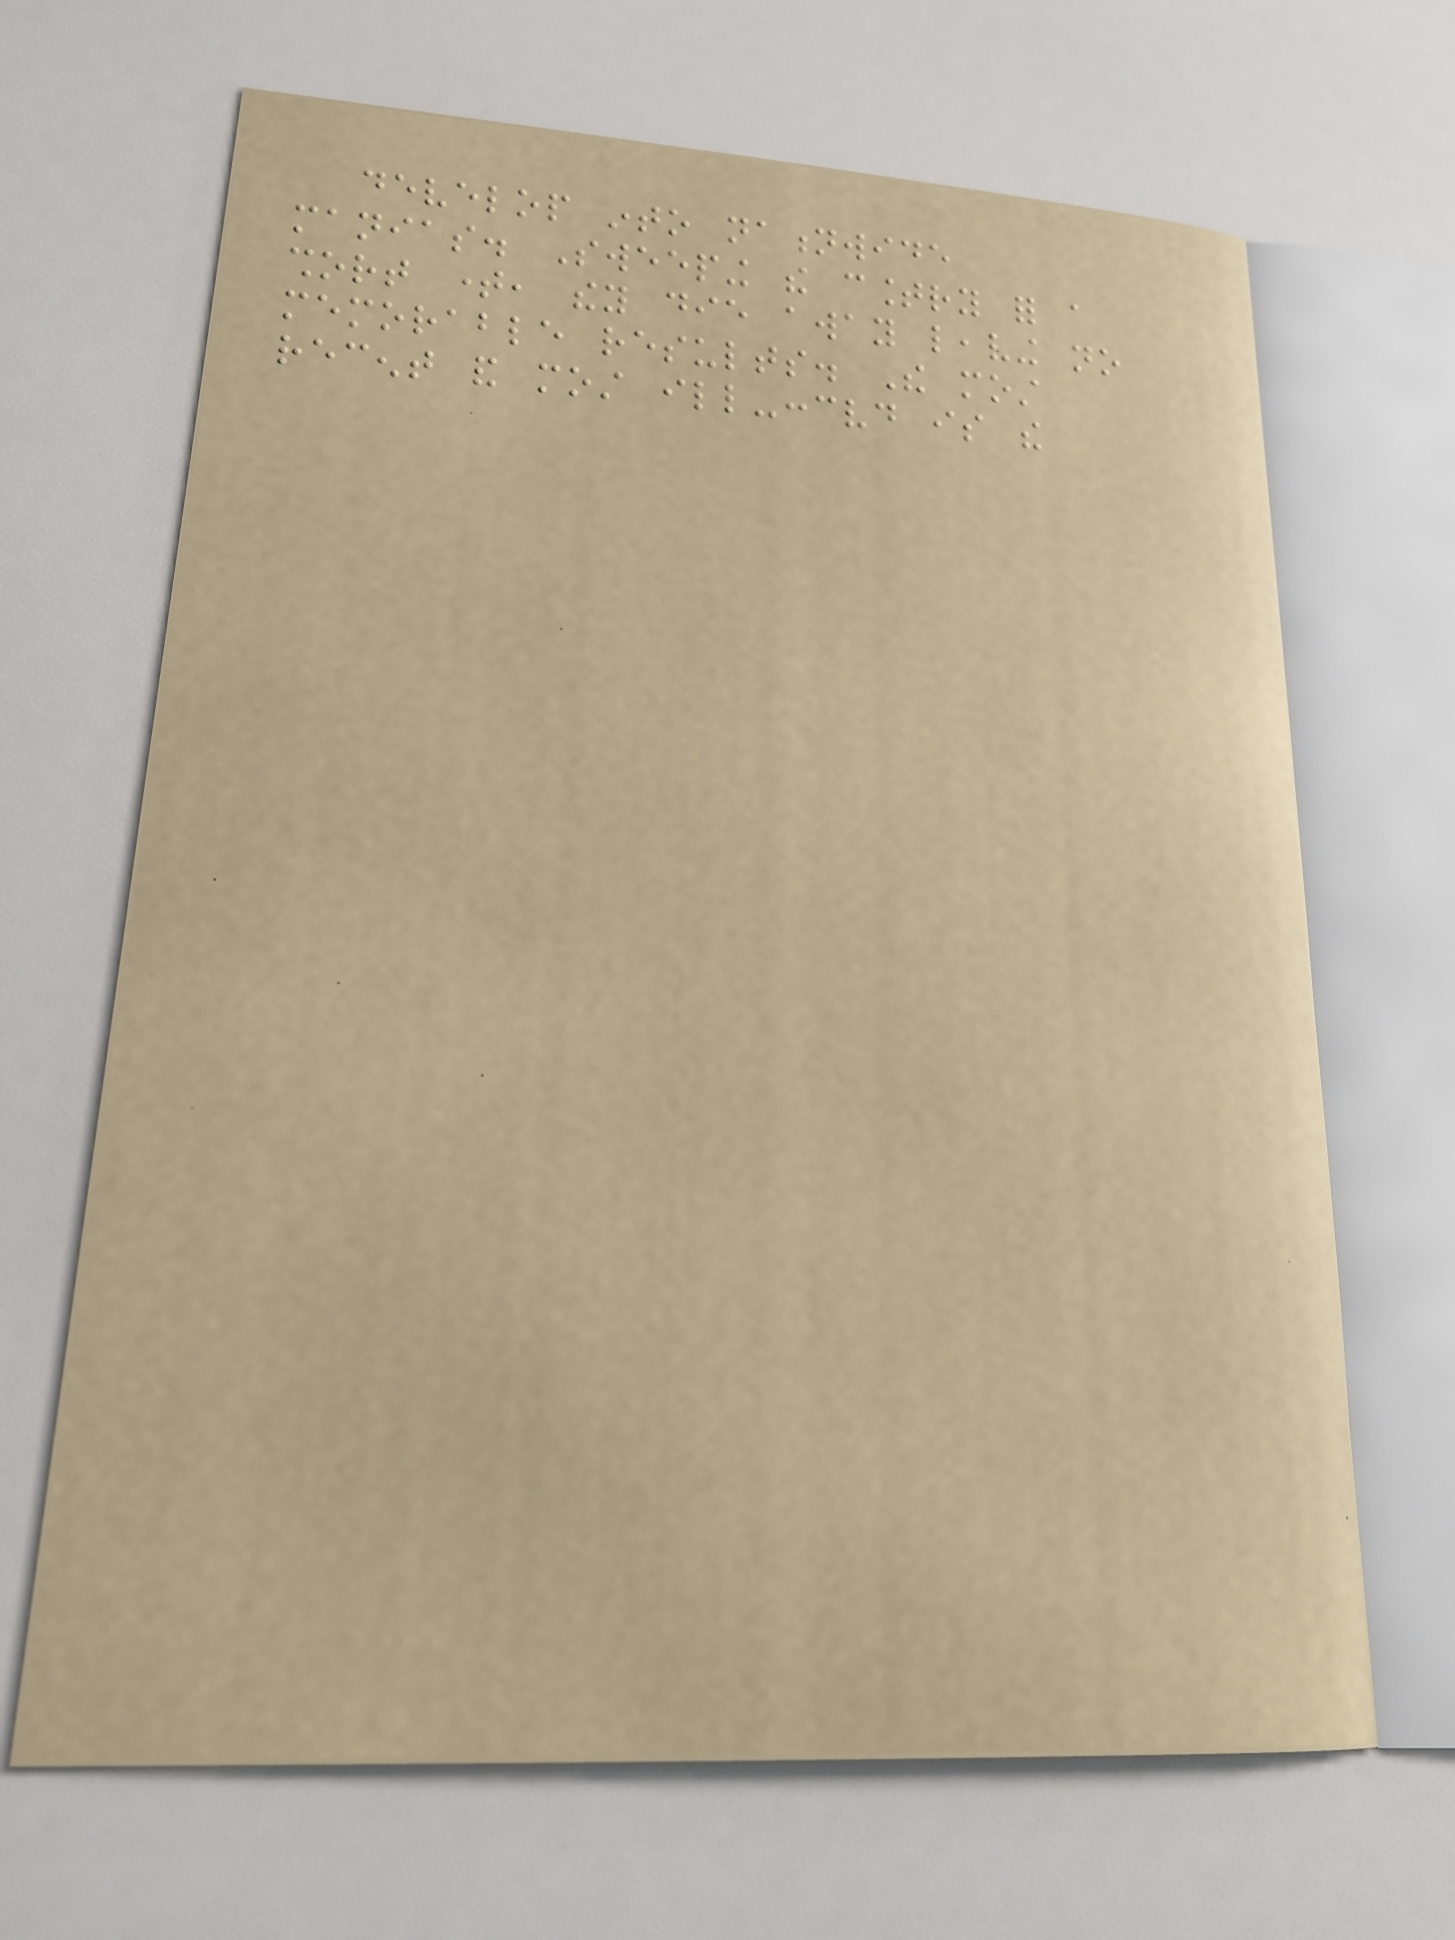develop into nationwide
manias. Sweeping the country for a
short time, they die away leaving no
memorable results. The most
recent and most ill-conceived is the
